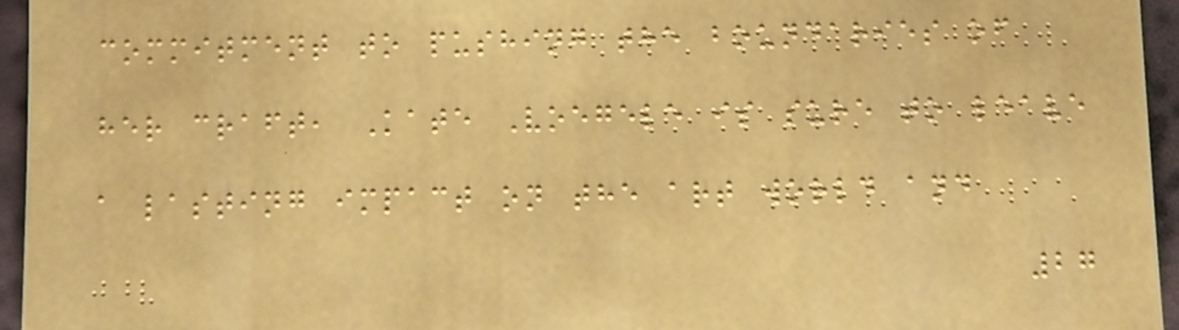commitment to pushing the boundaries of
her craft, Kate Voegele is sure to leave
a lasting impact on the art world and
27
